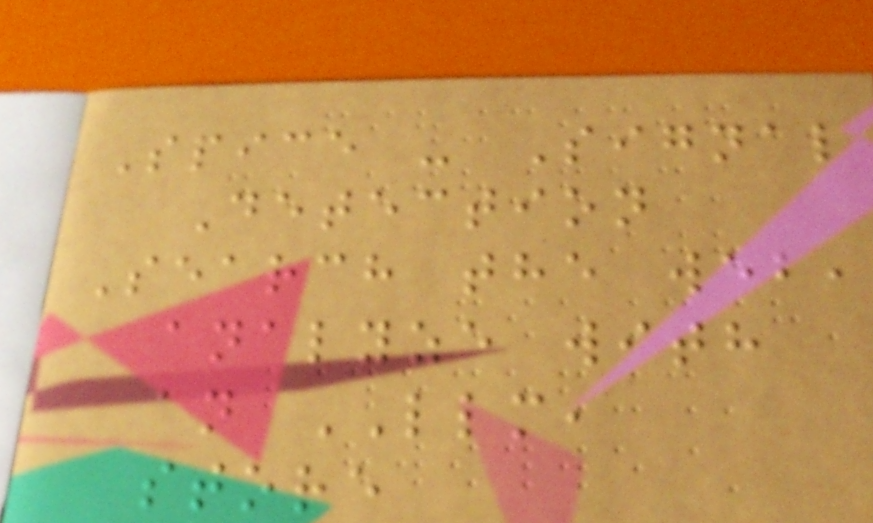Spice - Signal
Detection
Search the web,
analyze with
an LLM,
store
